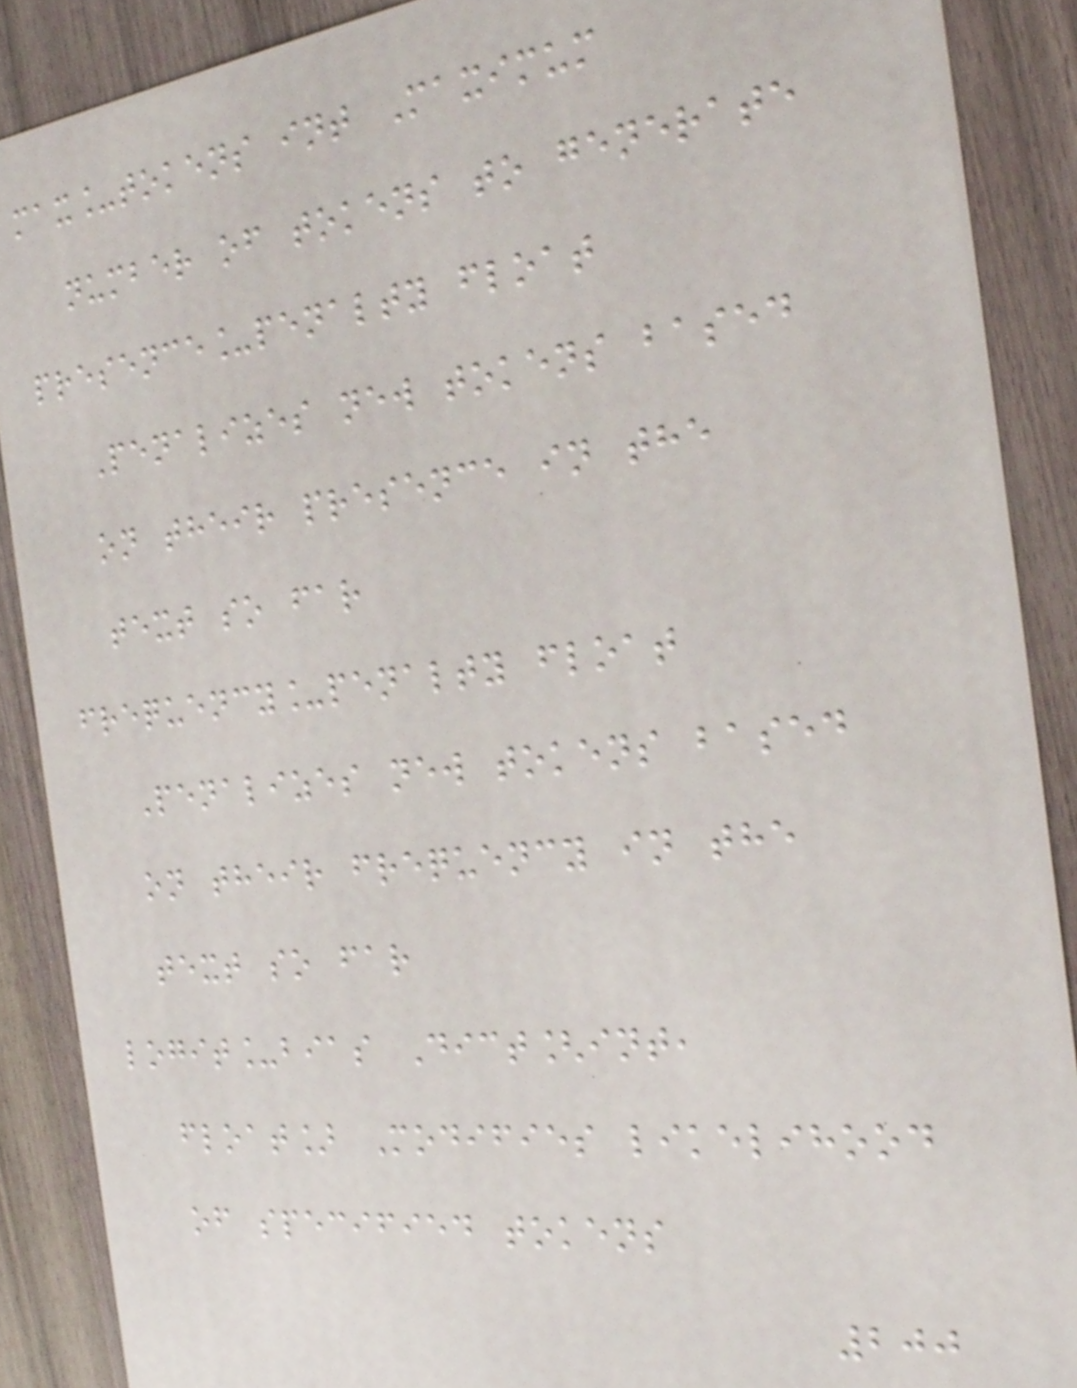max_tokens int Maximum
number of tokens to generate
presence_penalty float
Penalizes new tokens based
on their presence in the
text so far
frequency_penalty float
Penalizes new tokens based
on their frequency in the
text so far
logit_bias Dict[int,
float] Modifies likelihood
of specified tokens
200
